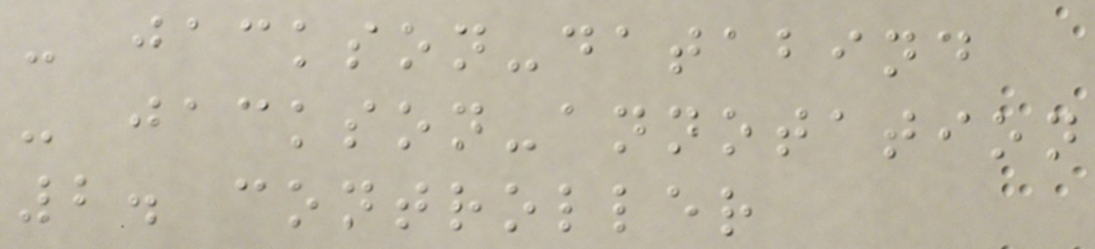- jackson-databind
- jackson-annotation
2. controller
